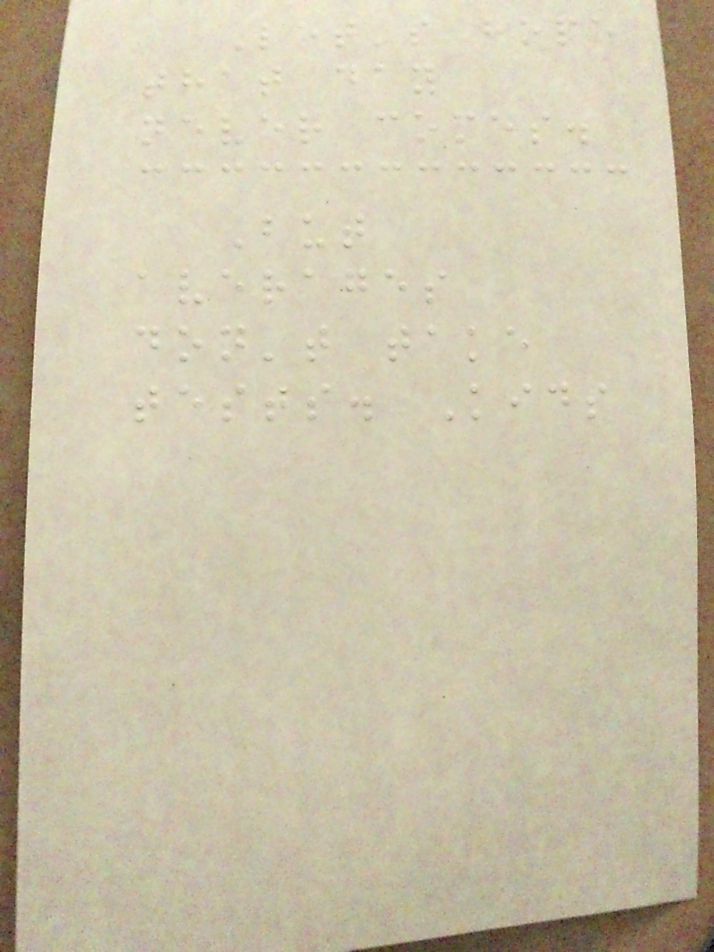Let's hope
that day
never comes.
But
averages
don't take
tests. Kids
